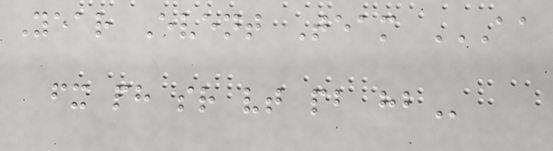Year Event Team AA
FX PH SR VT PB HB
